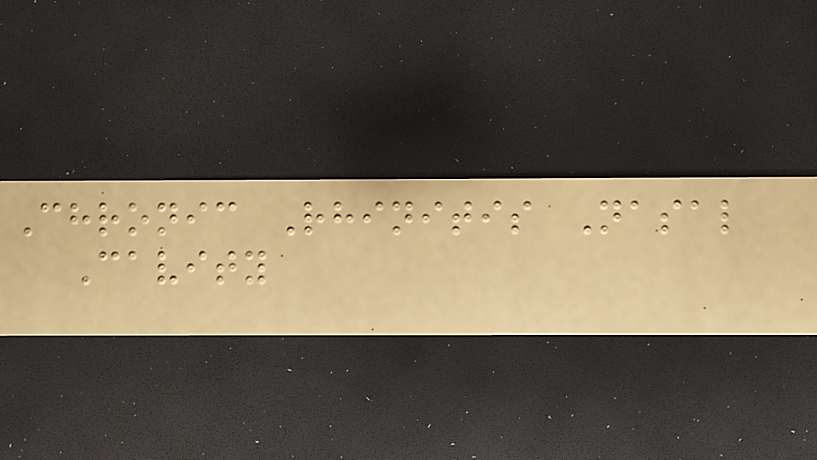Chronic Rhinitis Nasal
Cavity
